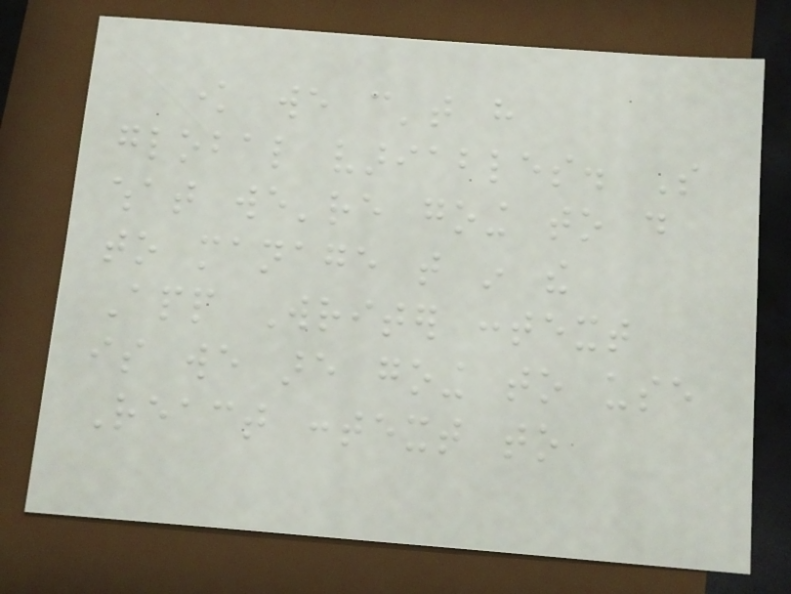know we can't have
global variables. So
what we're going to do
to manage that in the
App Writer context
is we are going to use
React context to
